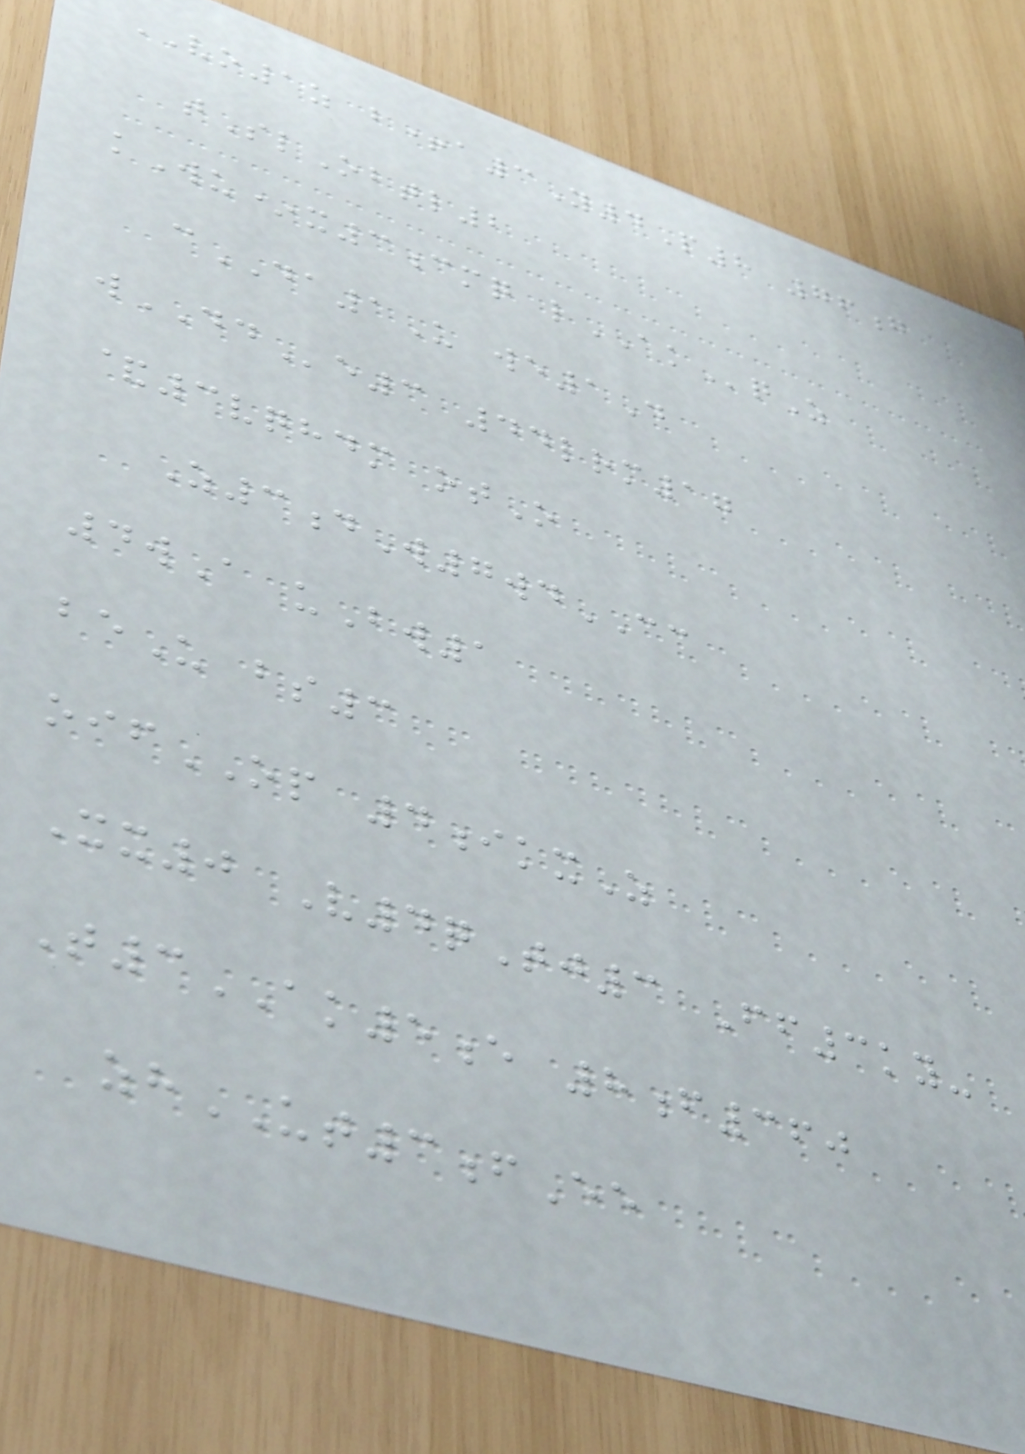VO1z b+a3Y4P8 76g
tSlObtl2
kWu*x3cmq lAKqZ
cDA1U we1D
wDDe3 44lrm17
&3vqhdm otO
Z3dW7wdCC
4wA uBw1
beU bs3
oifOP 4ikxZ
Xx0 V4qTj3 Ff3ky-
T3AK5e 8f360
zhUT3fEe
